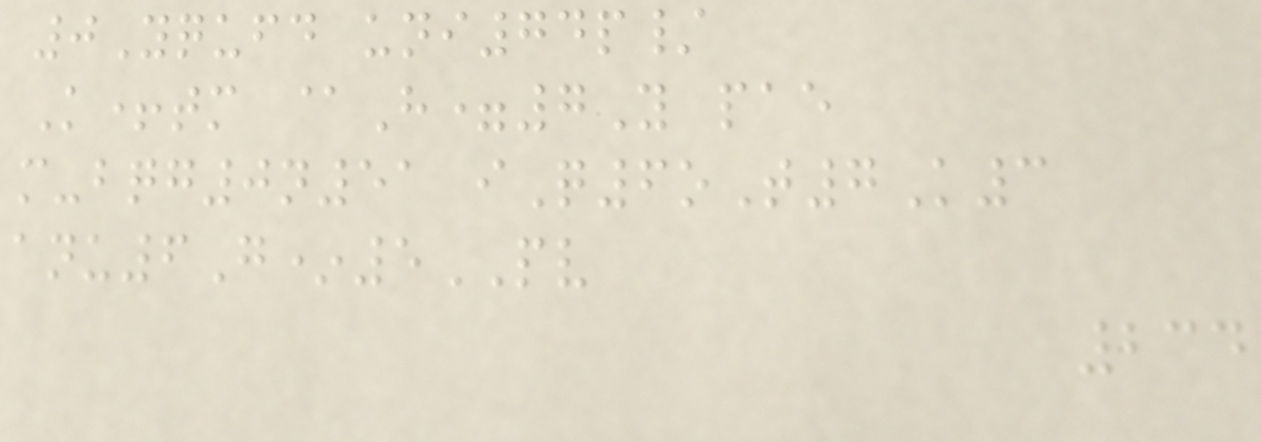0Yqufd uni74p/
K+tm @H=7Y pae
m-bqg0n51 iQ6oT7K3
anu6G*5PV
234
